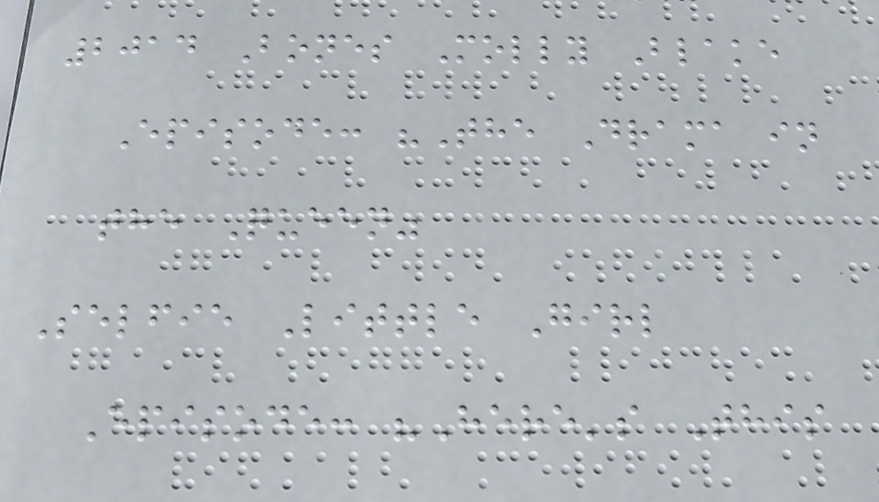2014 Bones Molly Blake
Episode: "The Drama in
the Queen"
Selfie Little Girl
Episode: "Here's This
